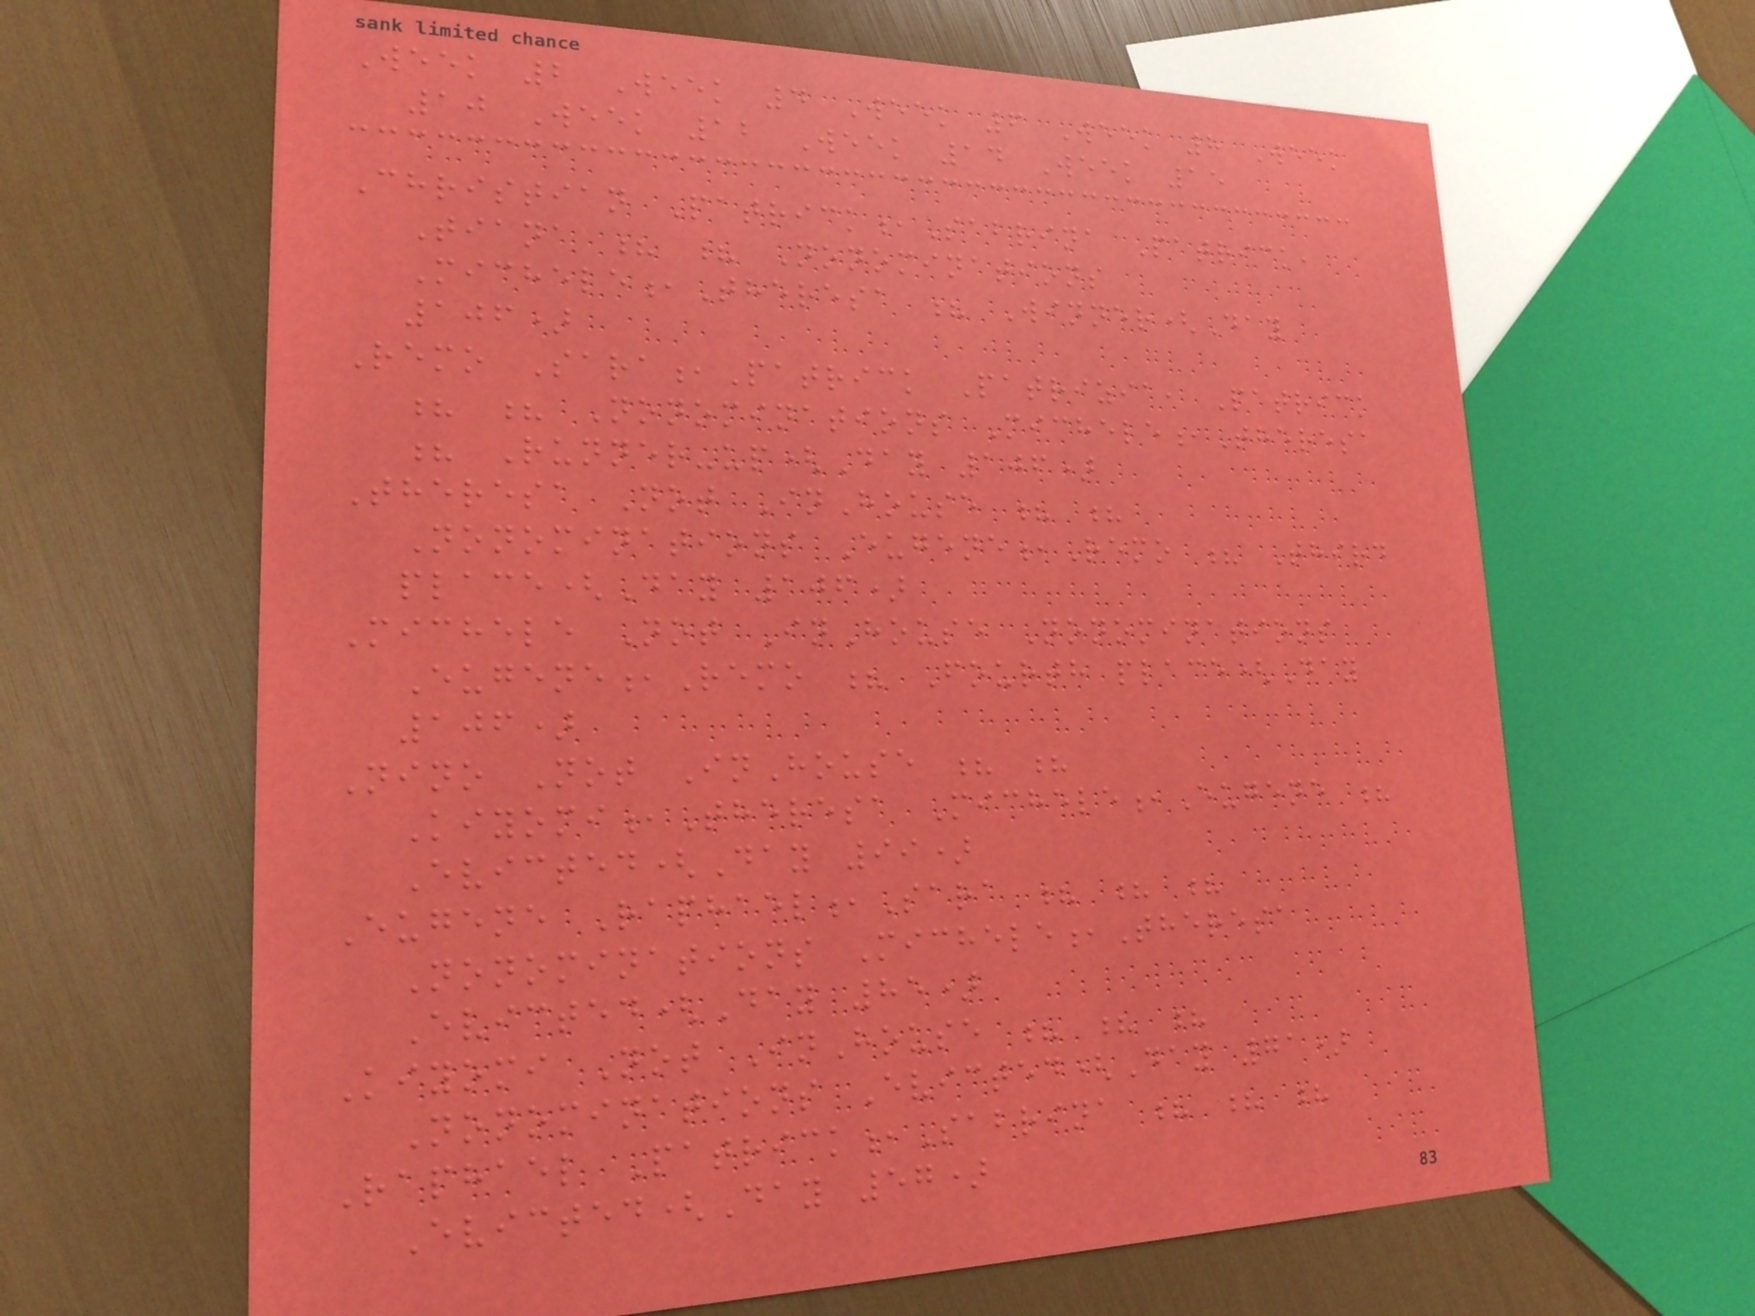Week 2 Week 4 Week 6 Week 8 Week
10 Week 12 Week 14 Week 15
Christian Patrick,Sabrina Patrick,
Tiana ? ? Nonominations
Michele,Theresa ? Winner(Day
106)
Remo Sara,Patrick Patrizia, Patrick
? ? Nonominations Michele,Theresa
? Runner-up(Day 106)
Theresa Not InHouse ? ?
Nonominations Eugene,Remo ? Third
place(Day 106)
Michele Not InHouse Nonominations
Eugene,Remo ? Fourth place(Day
106)
Nino Not InHouse ? ?
Kiyomi,Theresa Michele,Eugene ?
Evicted(Day 99)
Eugene Raphael,Sara ? ? ?
Nonominations Michele,Theresa
Evicted(Day 85)
Kiyomi Not InHouse ? ? ?
Nonominations Evicted(Day 71)
Raphael Patrick,Sabrina ? ? ?
Evicted(Day 57)
